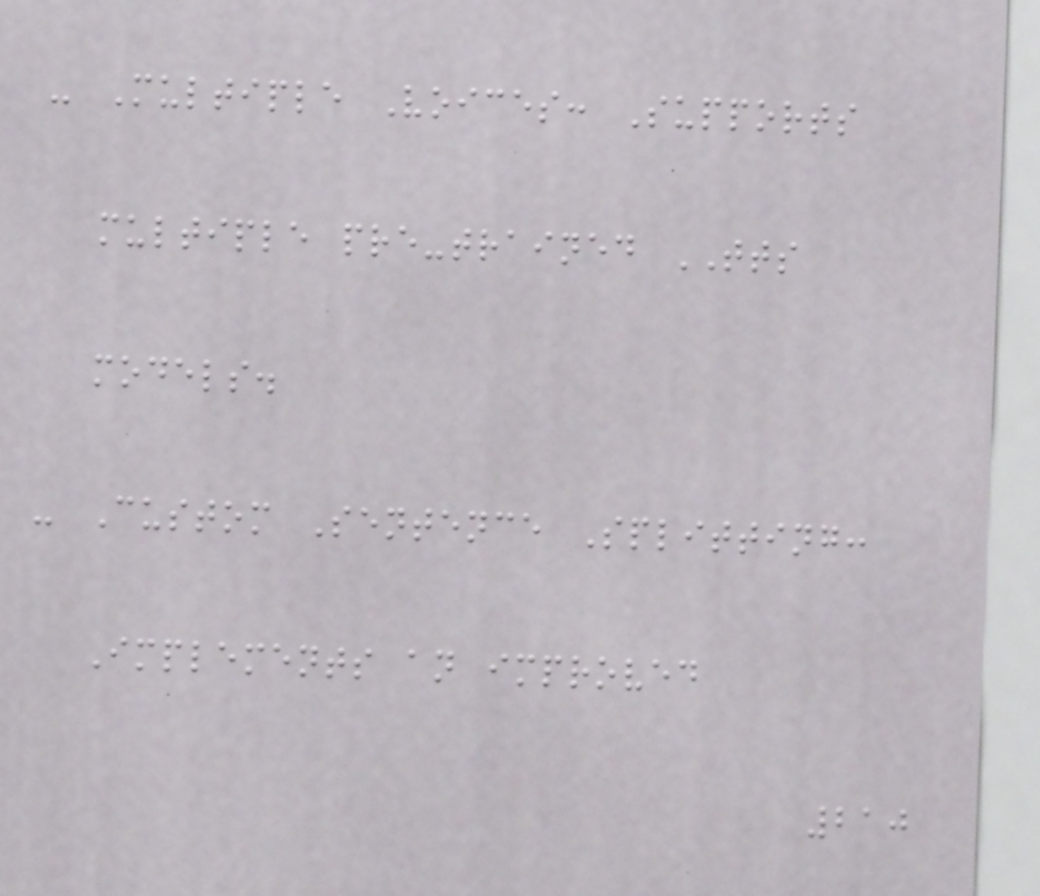- Multiple Voices: Supports
multiple pre-trained TTS
models.
- Custom Sentence Splitting:
Implements an improved
210
